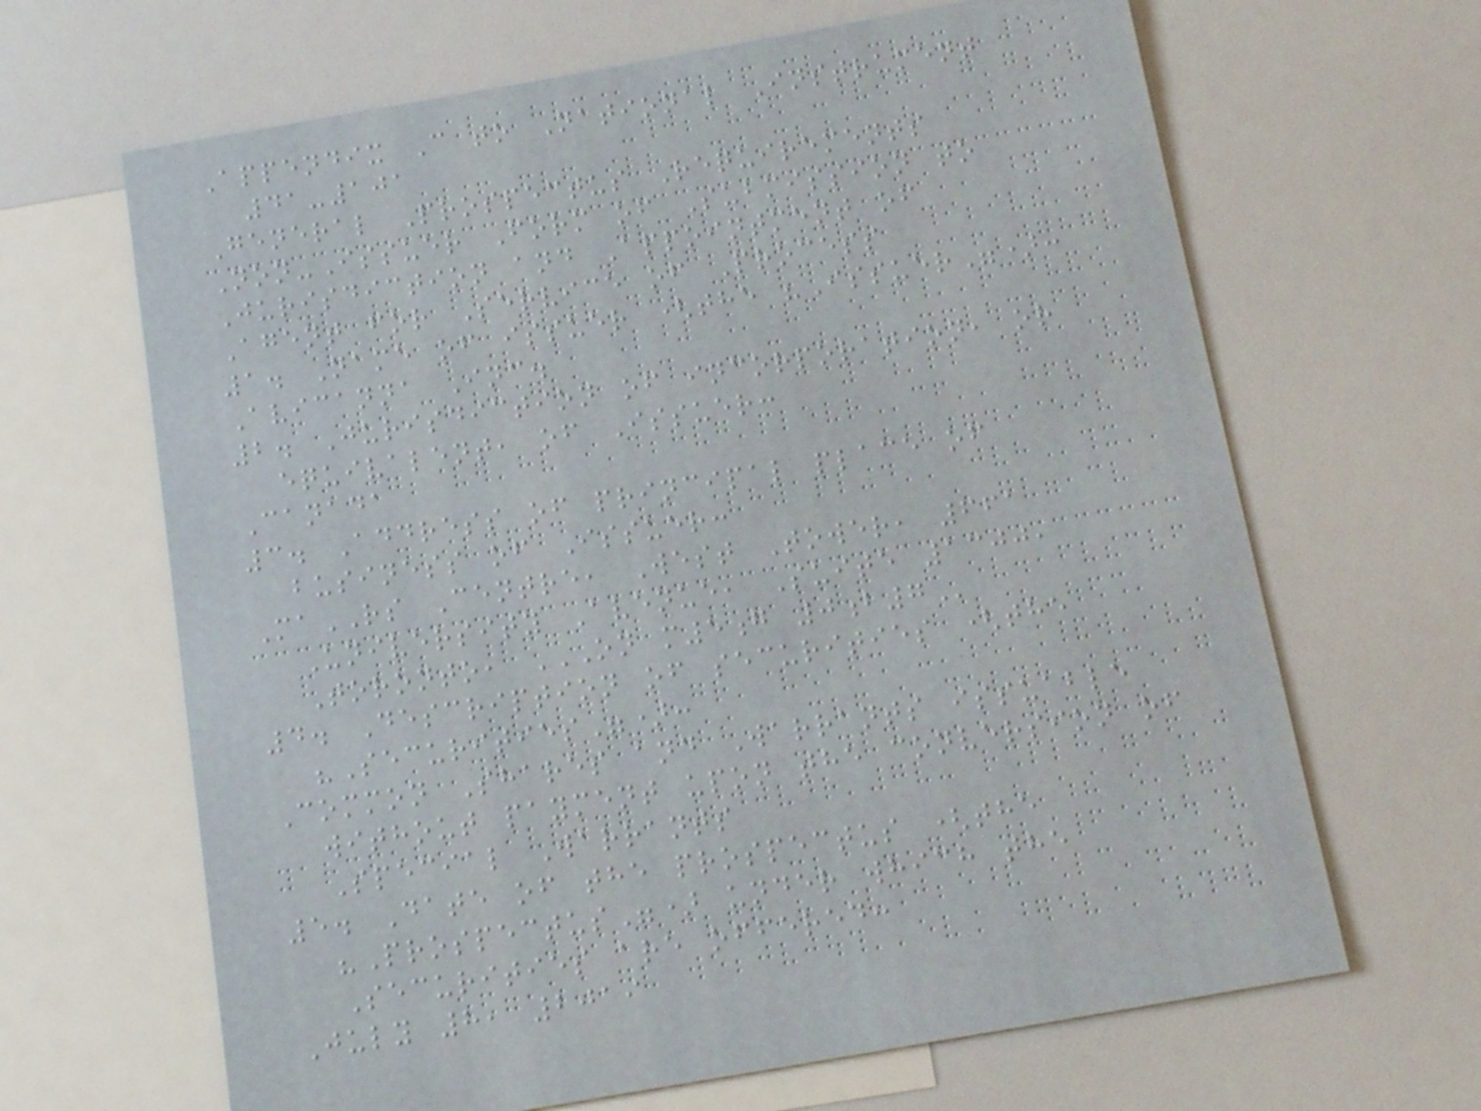Appendix C to National Instrument
41-101
General Prospectus Requirements
Non-Issuer Form of Submission to
Jurisdiction and Appointment of
Agent for Service of Process
1. Name of issuer (the "Issuer"):
Avicanna Inc.
2. Jurisdiction of incorporation, or
equivalent, of Issuer:
Canada
3. Address of principal place of
business of Issuer:
MaRS Centre, West Tower, 661
University Avenue, Suite 1300,
Toronto, ON M5G 0B7
4. Description of securities (the
"Securities"):
Common Shares and Warrants issuable
without payment upon the conversion of
Special Warrants
5. Date of the prospectus (the
"Prospectus") under which the
Securities are offered:
July 8, 2019
